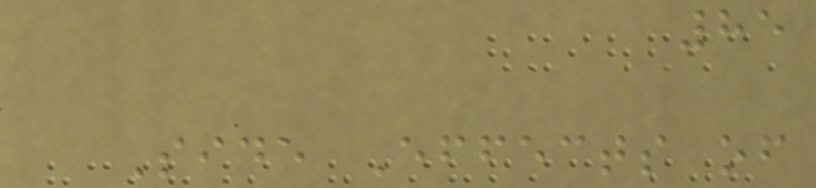85
Side Effects of
